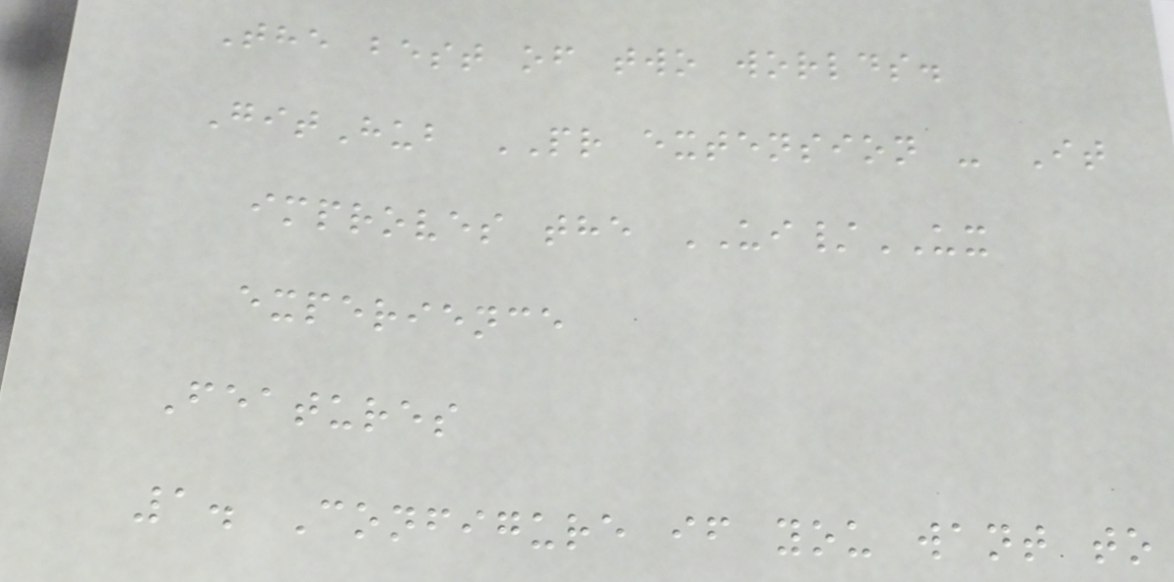The best of two worlds.
GitHub PR extension - It
improves the UI/UX
experience
Features
1. Configure if you want to
